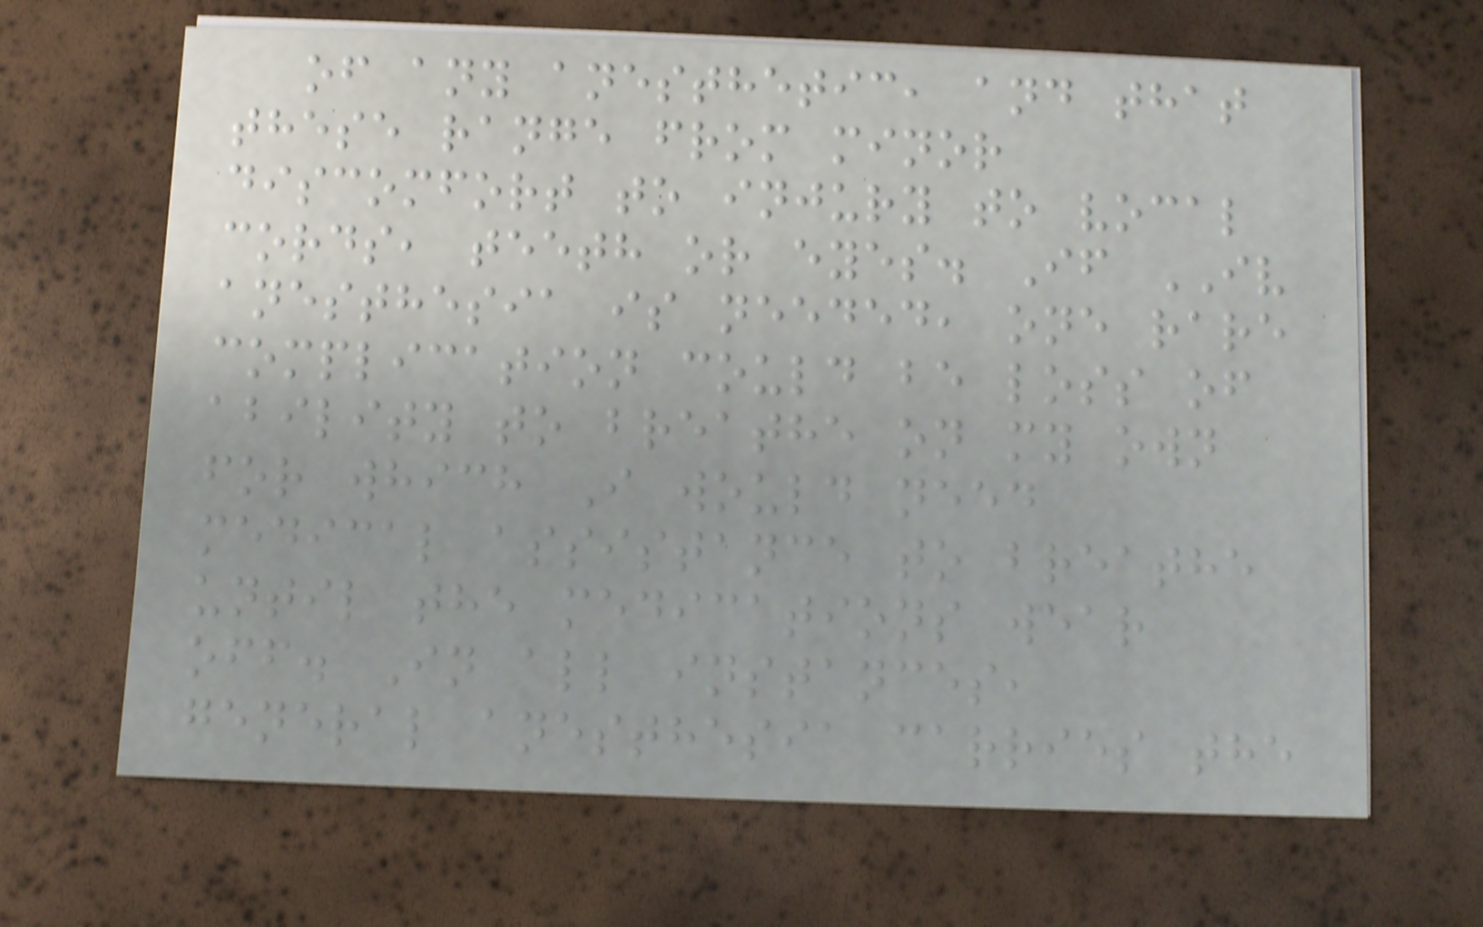of any anesthetic, and that
these range from minor
discomfort to injury to vocal
cords, teeth or eyes. If IV
anesthesia is needed, one rare
complication could be loss of
ability to breathe on my own
for which I would need
medical assistance to breathe
until the medications wear
off. In all instances,
general anesthesia carries the
